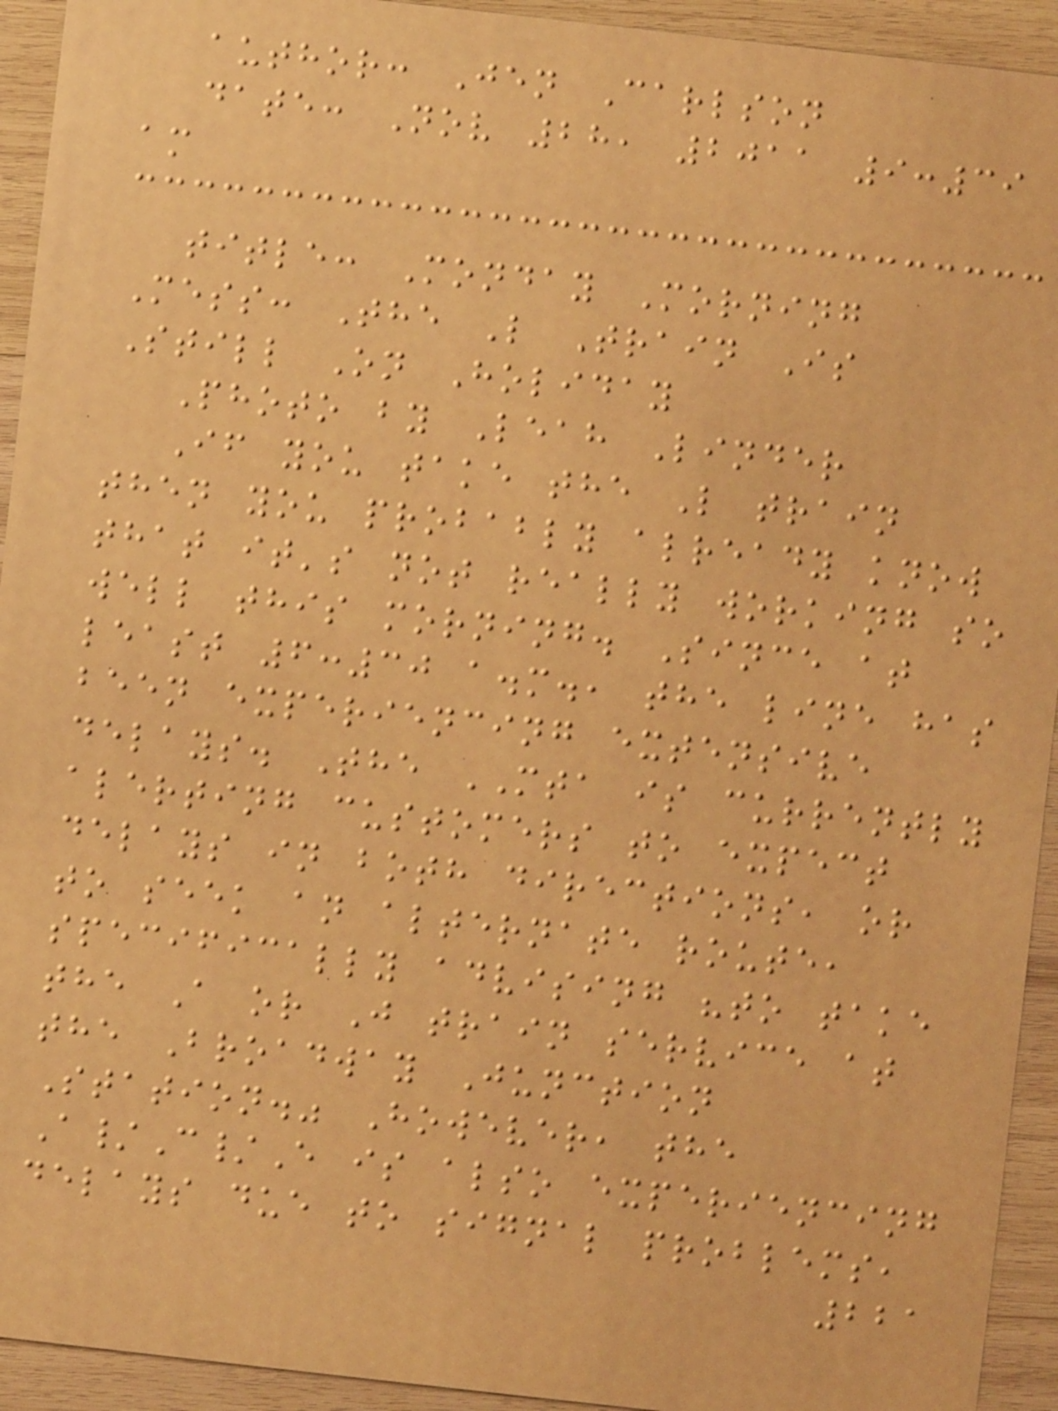author: Jen Carlson
date: Nov 28, 2011 9:39
am
title: Monday Morning
Mess: The L Train Is
Still On Holiday
Photo by Leah Linder
If you take the L train
then you probably already know
that it's not really working so
well this morning. Since at
least 6:30 a.m., the line has
been experiencing extensive
delays. The MTA is currently
alerting customers to expect
delays in both directions, or
to seek an alternate route,
specifically advising "to take
the A or J train service at
the Broadway Junction
Station." However, the
A/C/E is also experiencing
delays due to signal problems,
221
